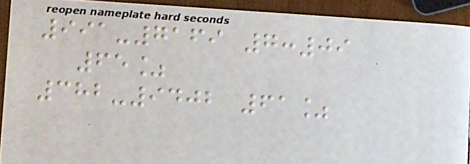991-7169 7:09
65%
382-9402 61%
